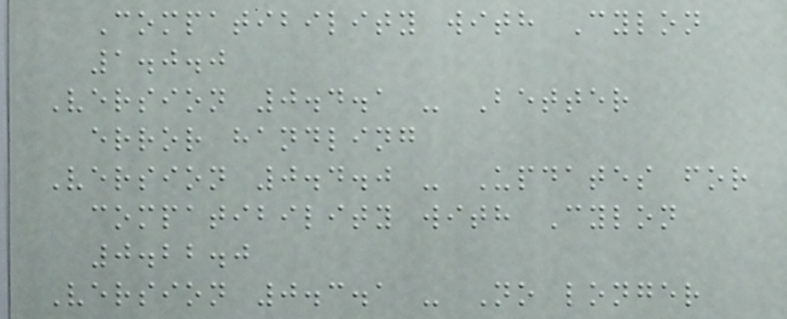Compatibility with Cylon
1.0.0
Version 0.4.1 - Better
error handling
Version 0.4.0 - Updates for
compatibility with Cylon
0.22.0
Version 0.3.1 - No longer
